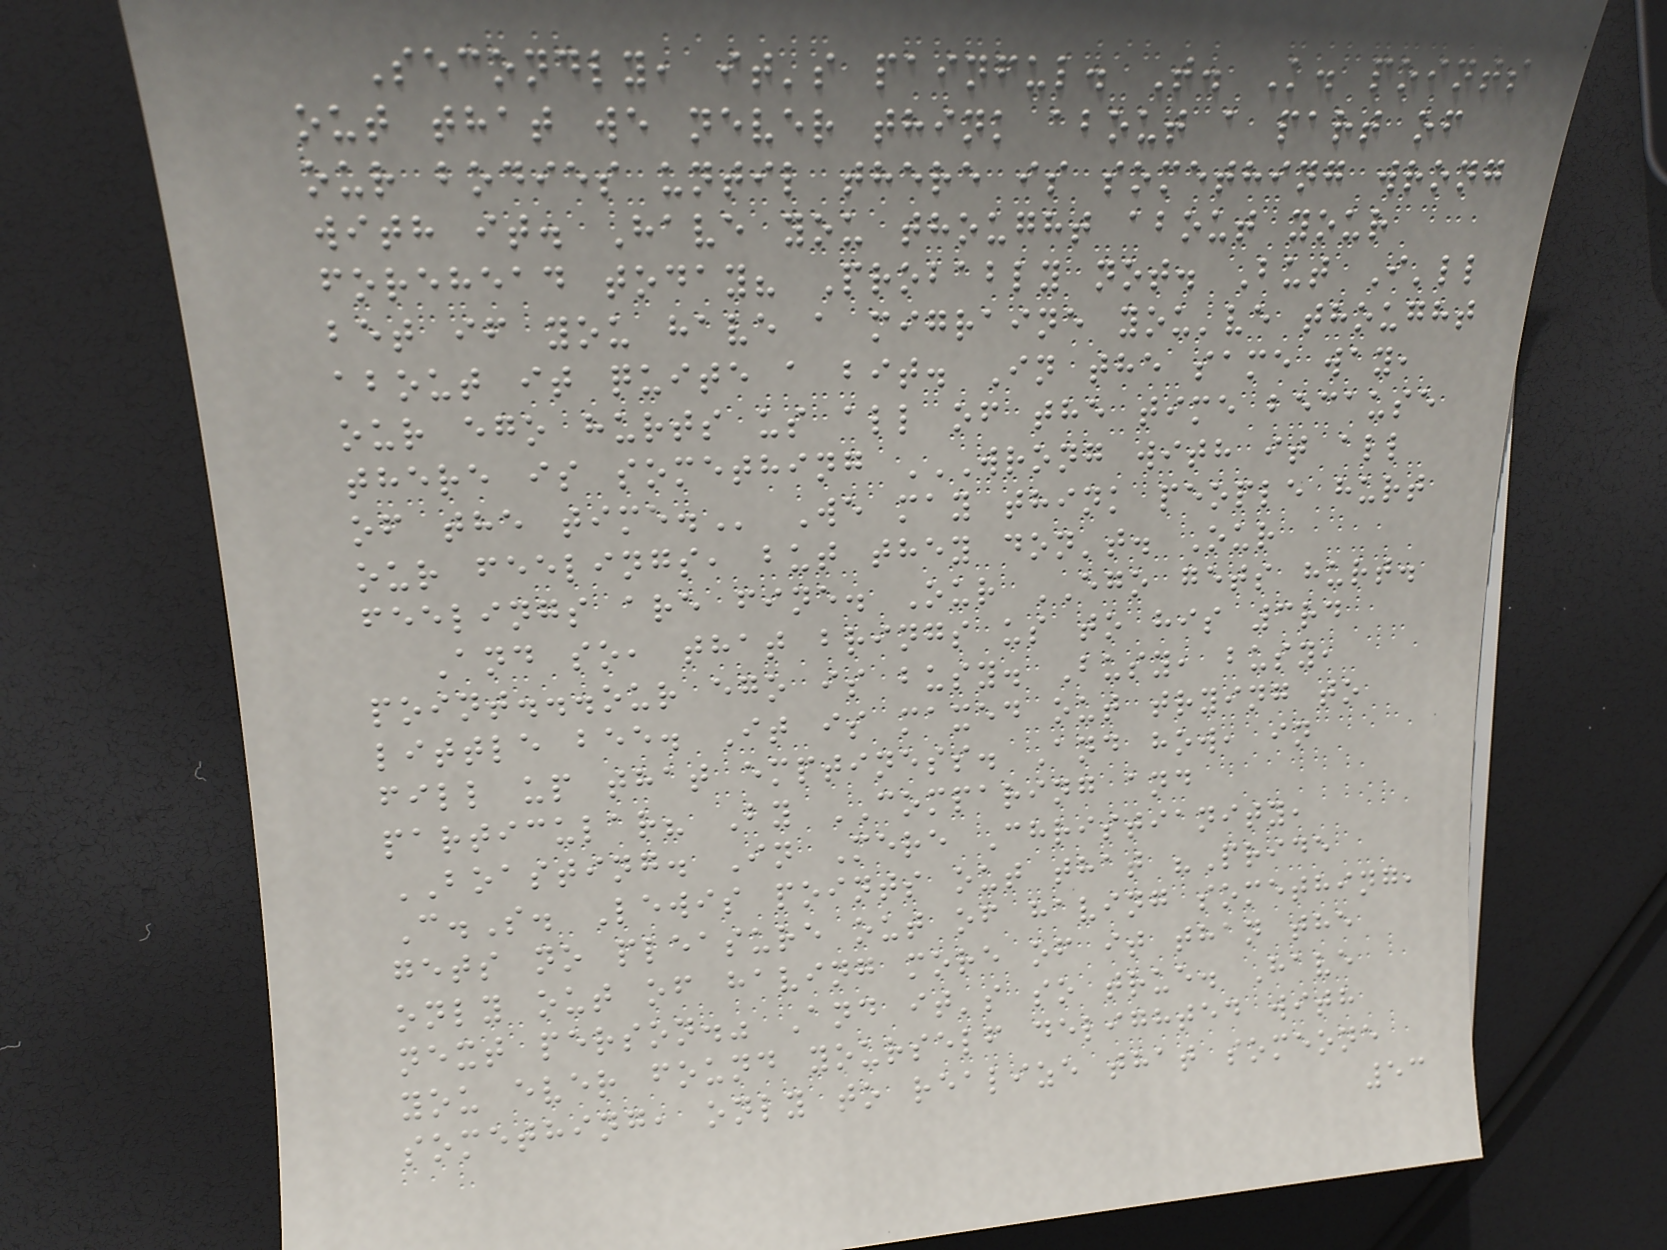Secondly, it's painful. T. K. points
out that we never think about a part of
our bodies until there is something wrong
with it. Have you thought about your
forehead today? Probably not. But I'll
bet if you have a migraine you've thought
about it quite a bit. In the same way,
our ego hurts us all of the time because
there is something WRONG WITH IT ALL
OF THE TIME. We may think people hurt
our feelings, but they don't. Our
feelings are fine. Our EGO gets hurt.
And so, that brings us to his 3rd
point...our ego is busy. Busy, busy,
little bee. It is maxed out trying to
fill up that emptiness. And how, in
particular? By COMPARING and
BOASTING. In Mere Christianity,
C.S. Lewis points out that "Pride
gets no pleasure out of having something,
only out of having more of it than the
next person." And it's so true. Have
you ever found yourself delighted with
something, only to realize that someone
53
